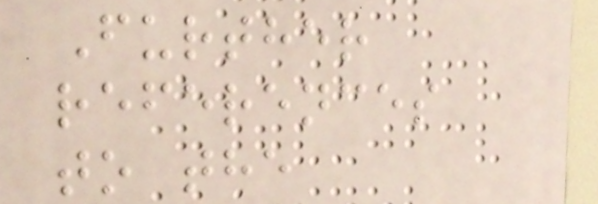Further
references
to the
